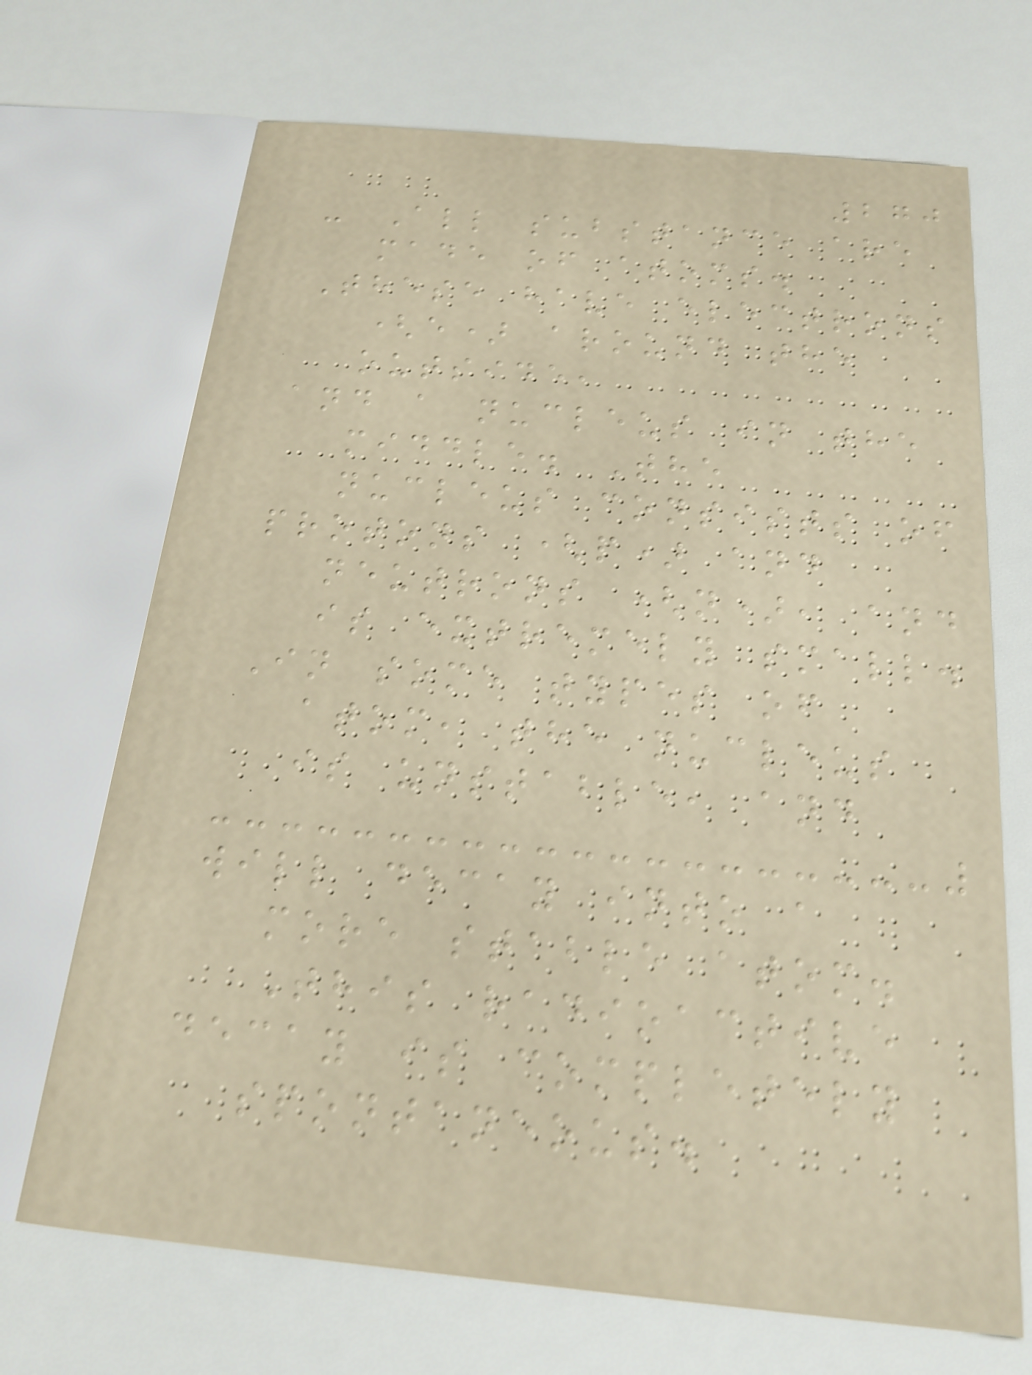270
- All substance are
made of atoms.
These have electrons
(e) around the
outside,
and a nucleus in the
middle. The
nucleus consists of
protons (p) and
neutrons (n), and
is extremely small.
In some types of
atom, the nucleus
is unstable, and
will decay into a
more stable atom.
This radioactive
decay is completely
spontaneous.
